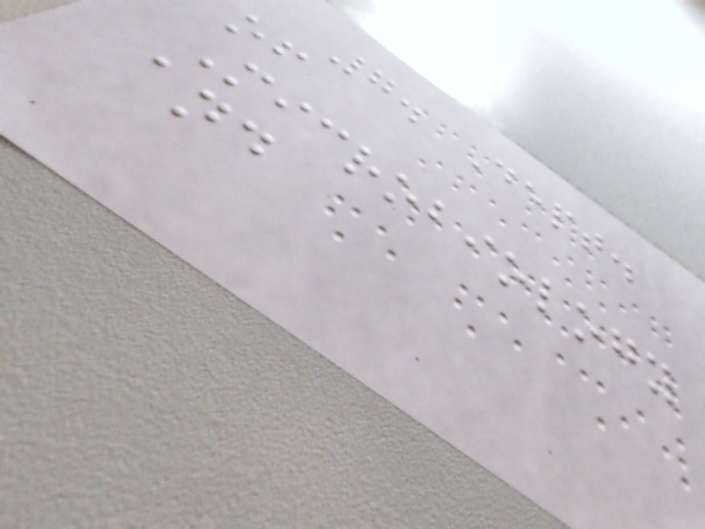7. Dept.
of
Microbiology
and
